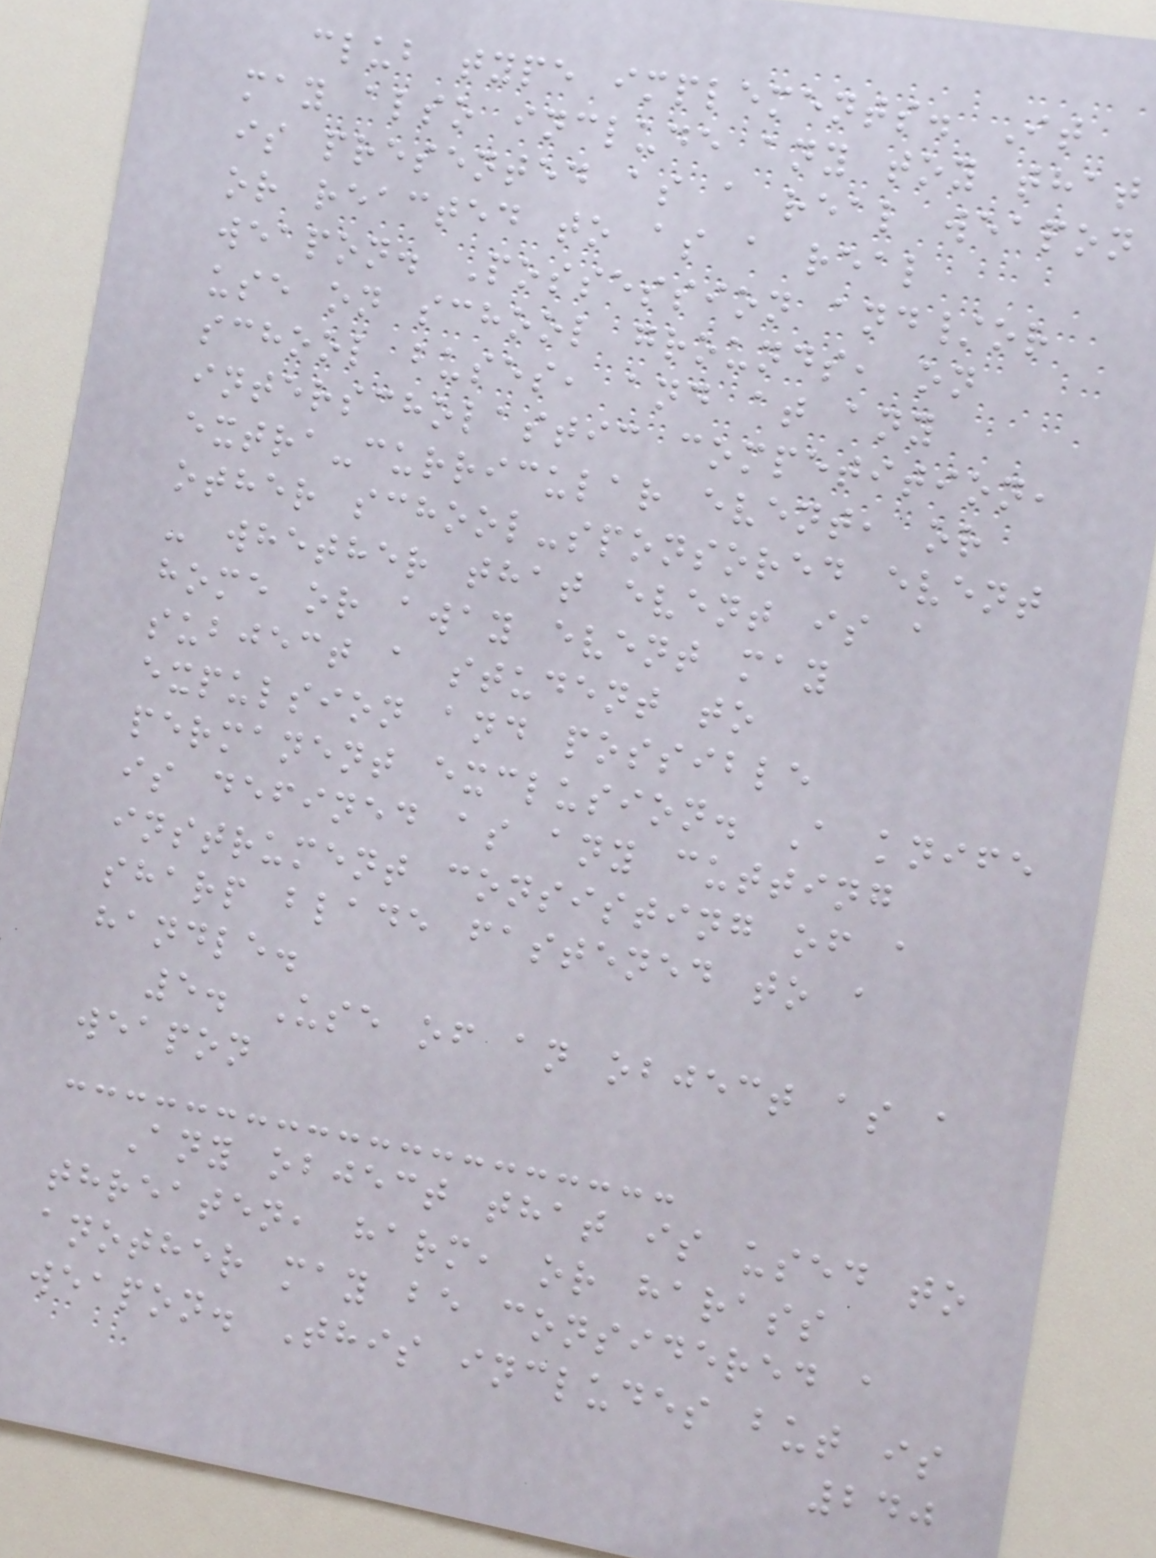club type implements. It
may also include any toy that
is presented as a real weapon
or reacted to as a real
weapon. Possession and/or
use on school grounds, on
school buses, and at any
interscholastic competition,
extra-curricular event, or
other school-sponsored event
- whether that event is a
home or away event may
subject a student to
expulsion and possible
permanent exclusion. A knife
is defined as any cutting
instrument consisting of a
sharp blade fastened to a
handle.
5. Use of an object as a
weapon
Any object that is used to
threaten, harm, or harass
another may be considered a
weapon. This includes but is
240
